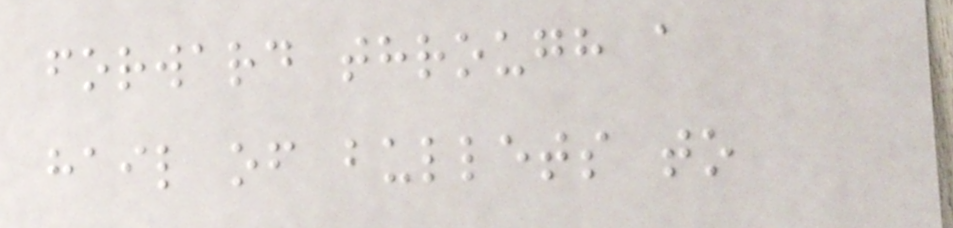forward through a
hail of bullets to
